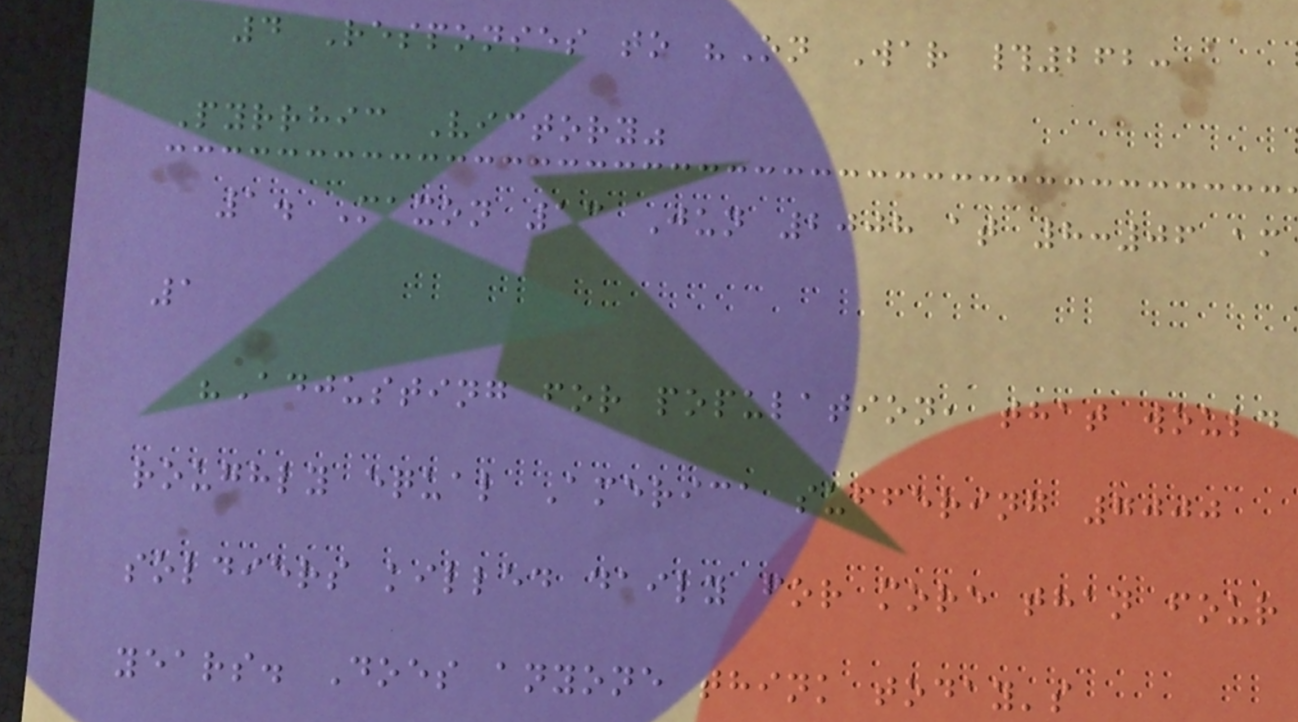4 Responses to "On War #262:
Pyrrhic Victory"
1. Maxon 13 Jun 2008 at 8:06 am
1
"Adjusting for population, that would
roughly equal America suffering 7000
soldiers killed daily for more than four
years. Does anyone think today's
